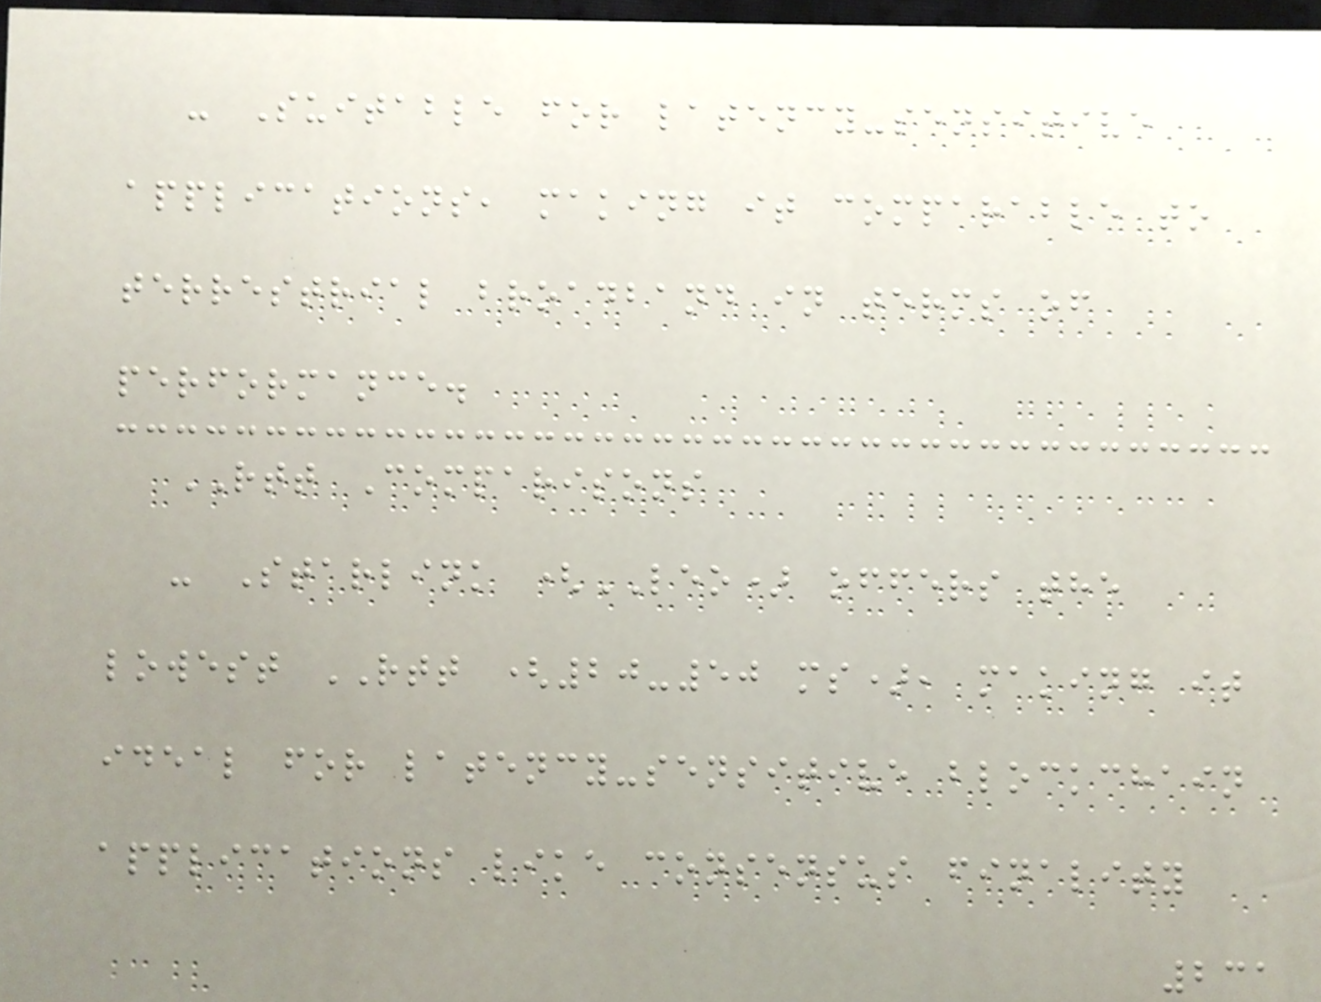- Suitable for latency-sensitive
applications, making it comparable to
terrestrial broadband in terms of
performance.
RTT Comparisons
- Starlink (LEO) offers the
lowest RTT (20-50 ms), making it
ideal for latency-sensitive blockchain
applications like consensus finality
231
